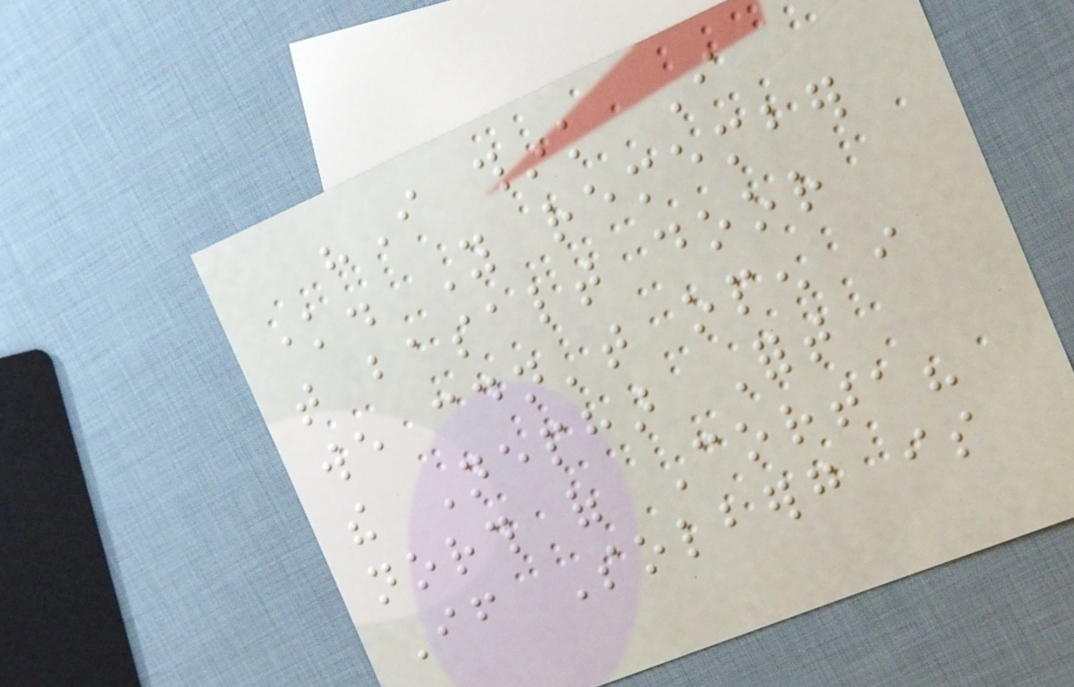"I think I
know. You remember
that basalt door
we couldn't open in
the Nephar Fort
north of Corta?
If Solberg is
